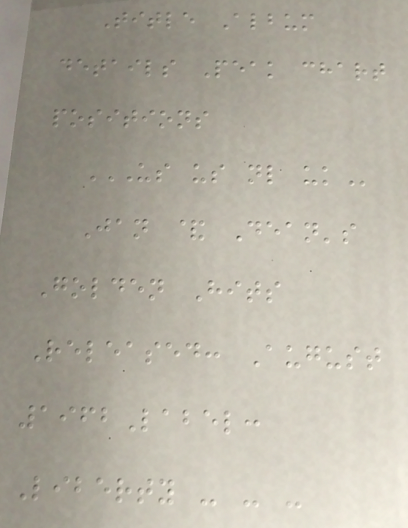Title Album
details Peak chart
positions
US US NL UK
Jan & Dean's
Golden Hits
Released: August
1962Label:
Liberty - - -
